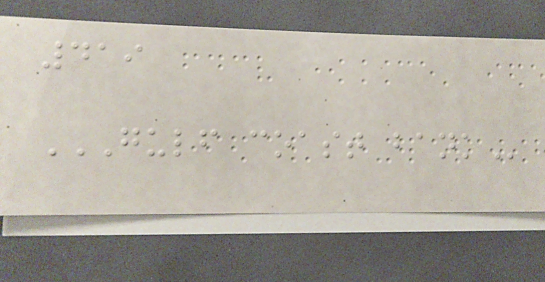419
GULF COAST BANK
